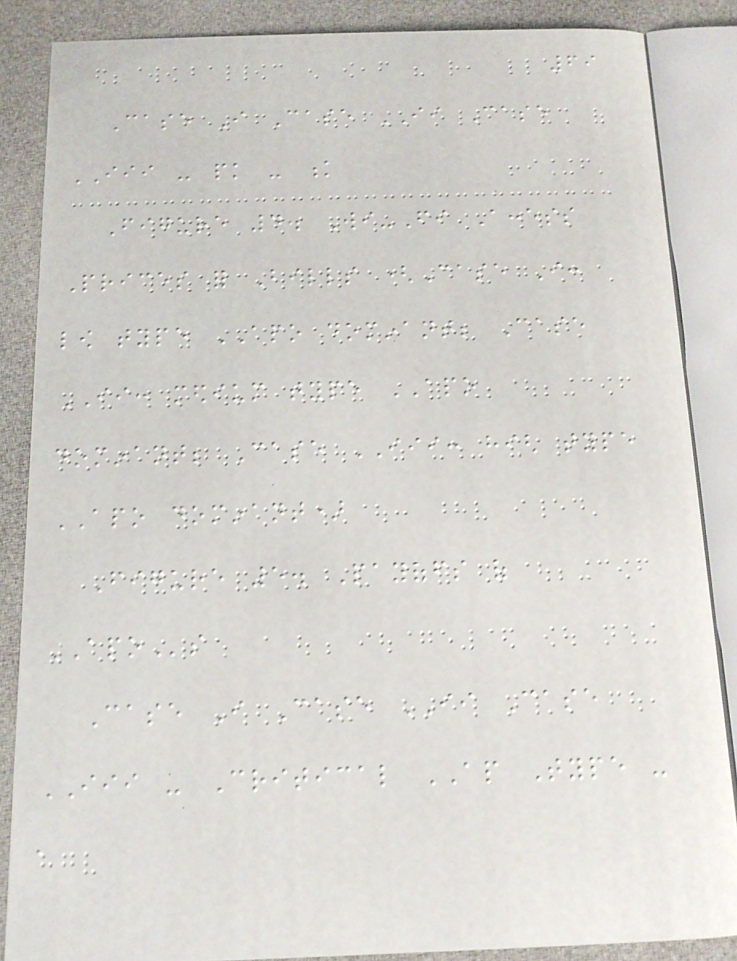69
Case I Case II Case
III - pk - k
Figure 4. Wi-Fi Access
Prices for Bills (Case I:
low type APO dominant; Case
II: medium type APO
dominant; Case III: high type
APO dominant)
Figure 5. Payoffs of
APOs
Case I Case II Case
III - Critical AP Type -
a
